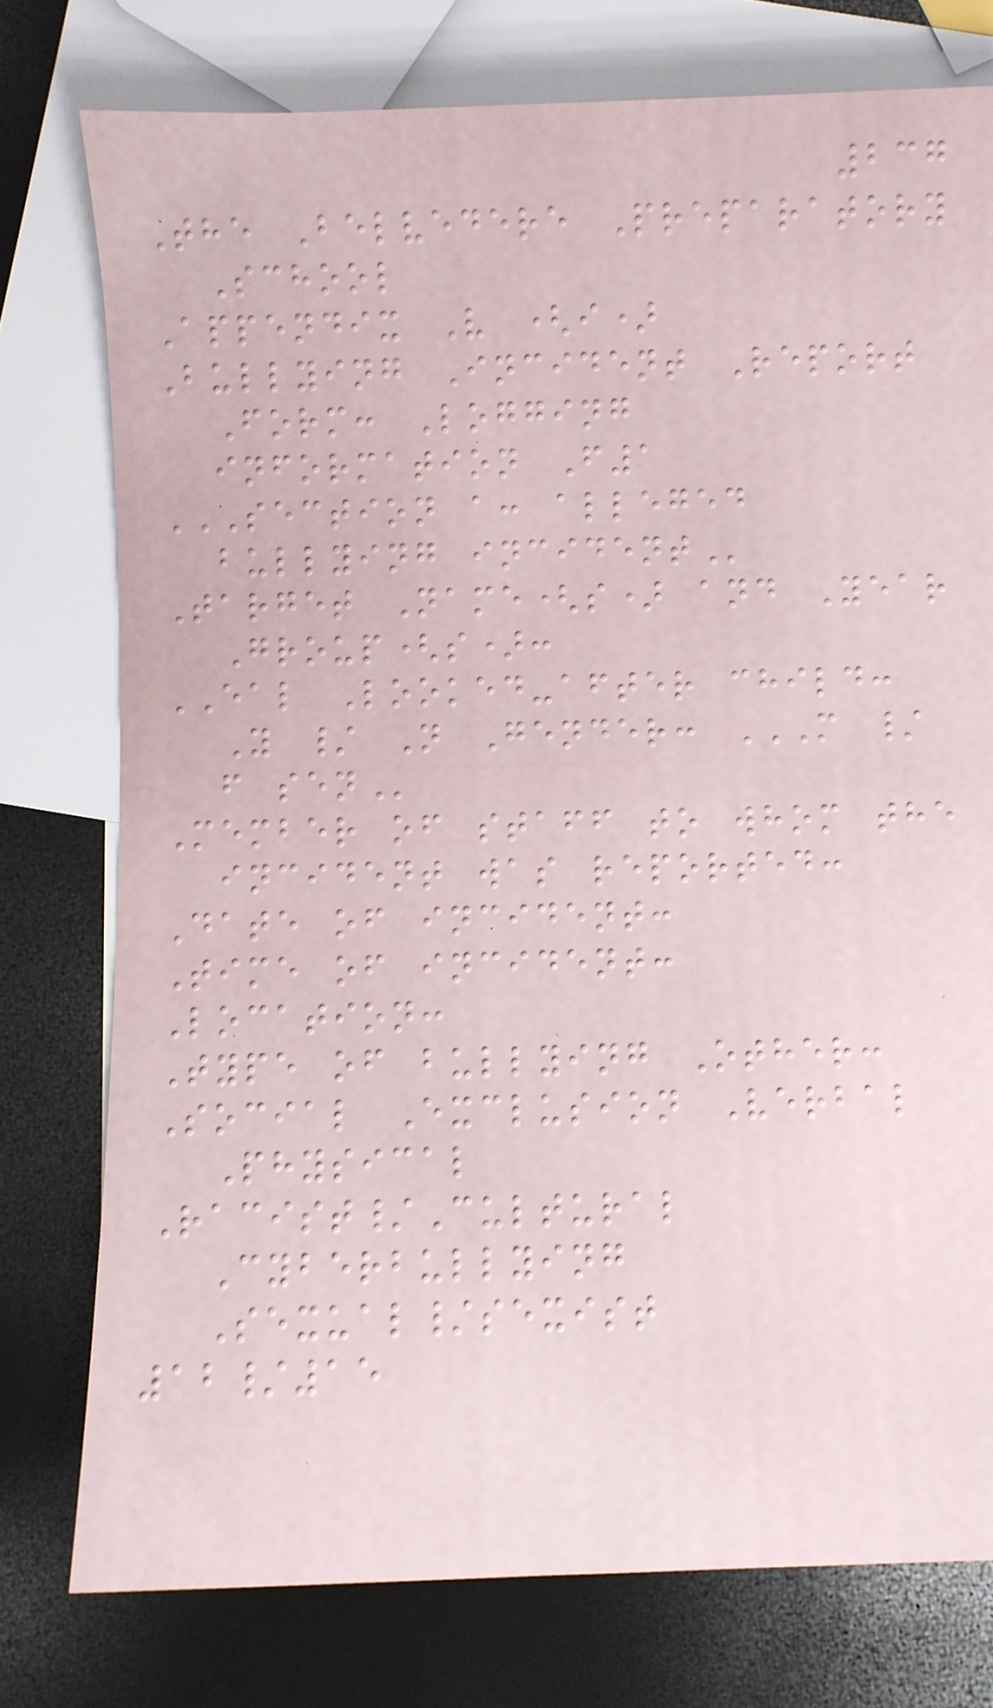237
The Belvedere Preparatory
School
Appendix V (i)
Bullying Incident Report
Form: Logging
information F1
SECTION A: ALLEGED
BULLYING INCIDENT
Target Name(s) and Year
Group(s):
EAL Looked-after child:
Y / N Gender: M /
F SEN
Member of staff to whom the
incident was reported:
Date of incident:
Time of incident:
Location:
Type of bullying Other:
Social Exclusion Verbal
Physical
Racist/Cultural
Cyberbullying
Sexual/sexist
12/15
